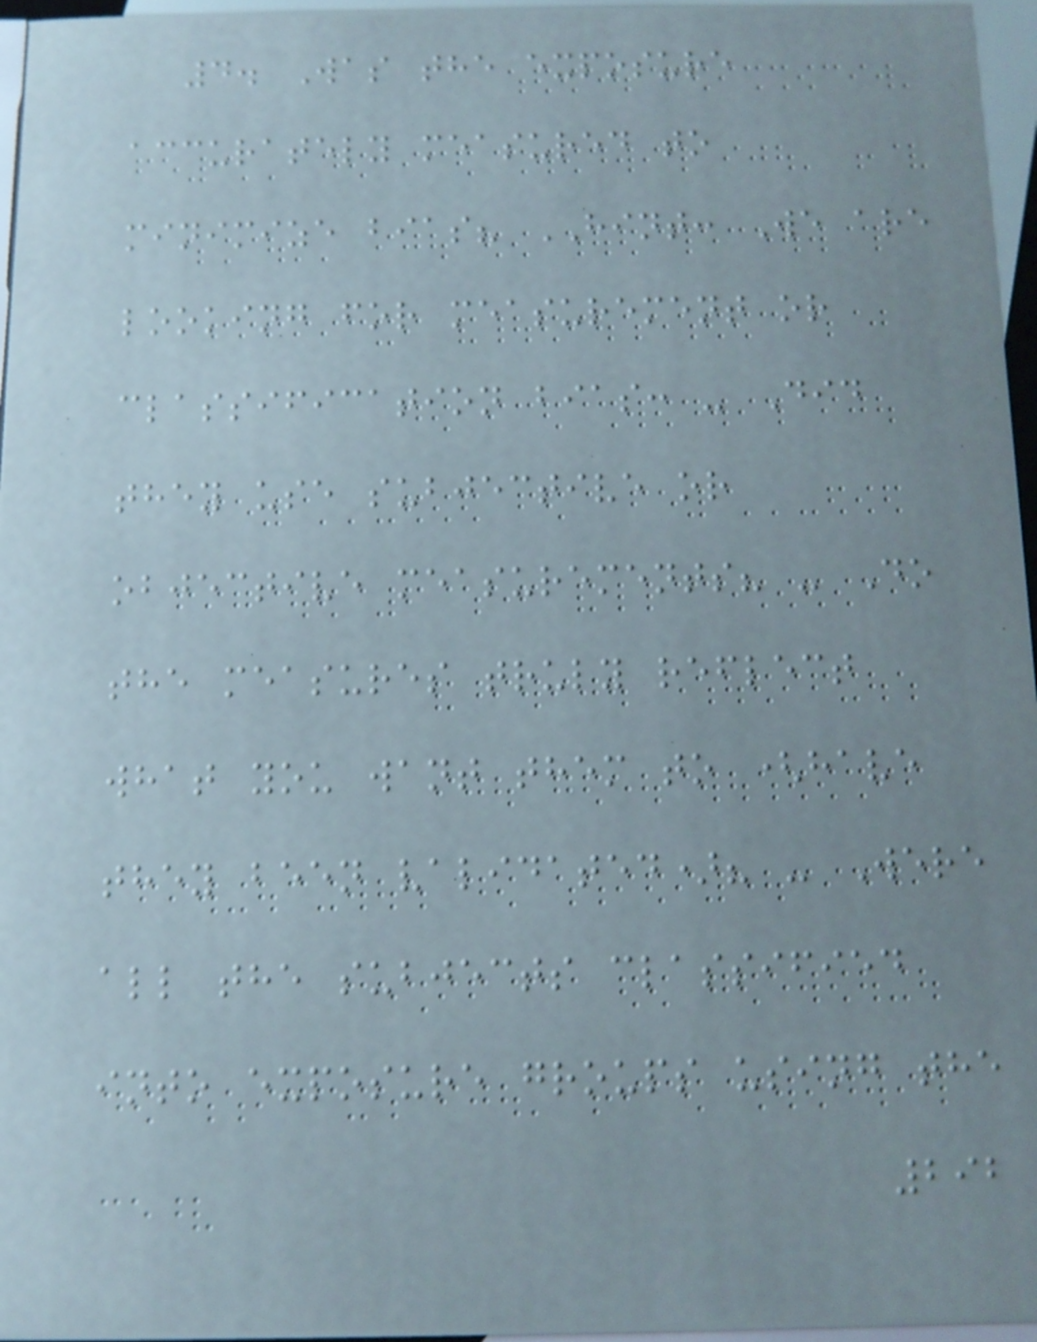4. Was the exposure
accurately measured to
minimize bias? HINT: We are
looking for measurement or
classification bias: - Did
they use subjective or
objective measurements? - Do
the measures truly reflect
what you want them to (have
they been validated)? - Were
all the subjects classified
into exposure groups using the
292
